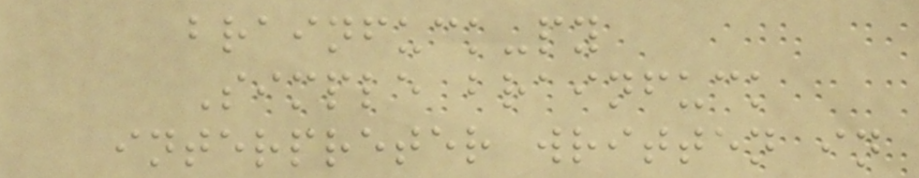brainfuck-py
Simple brainfuck
interpreter written in
